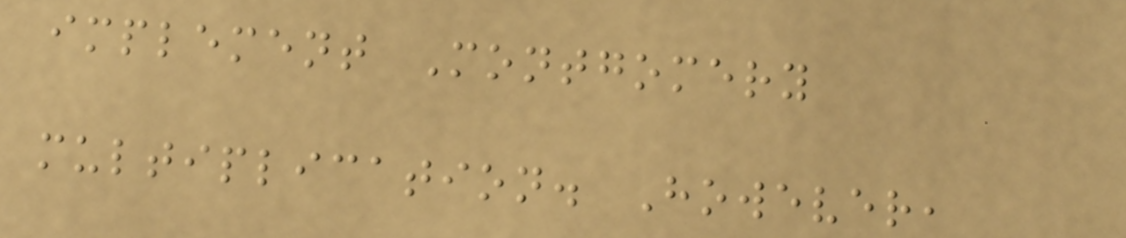implement Montgomery
multiplication. However,
